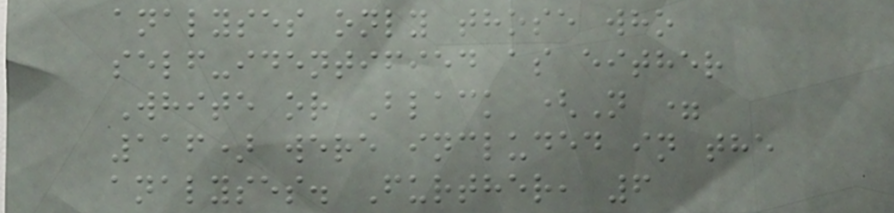analyses only those who
self-identified as either
White or Black (N =
116) were included in the
analyses. Further, 6
